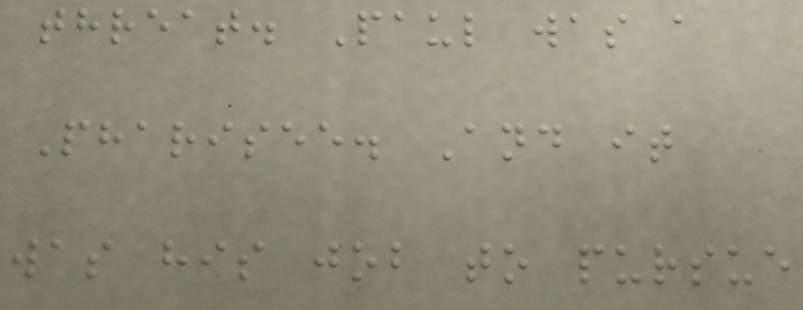threat. Paul was a
Pharisee. And it
was his job to pursue
